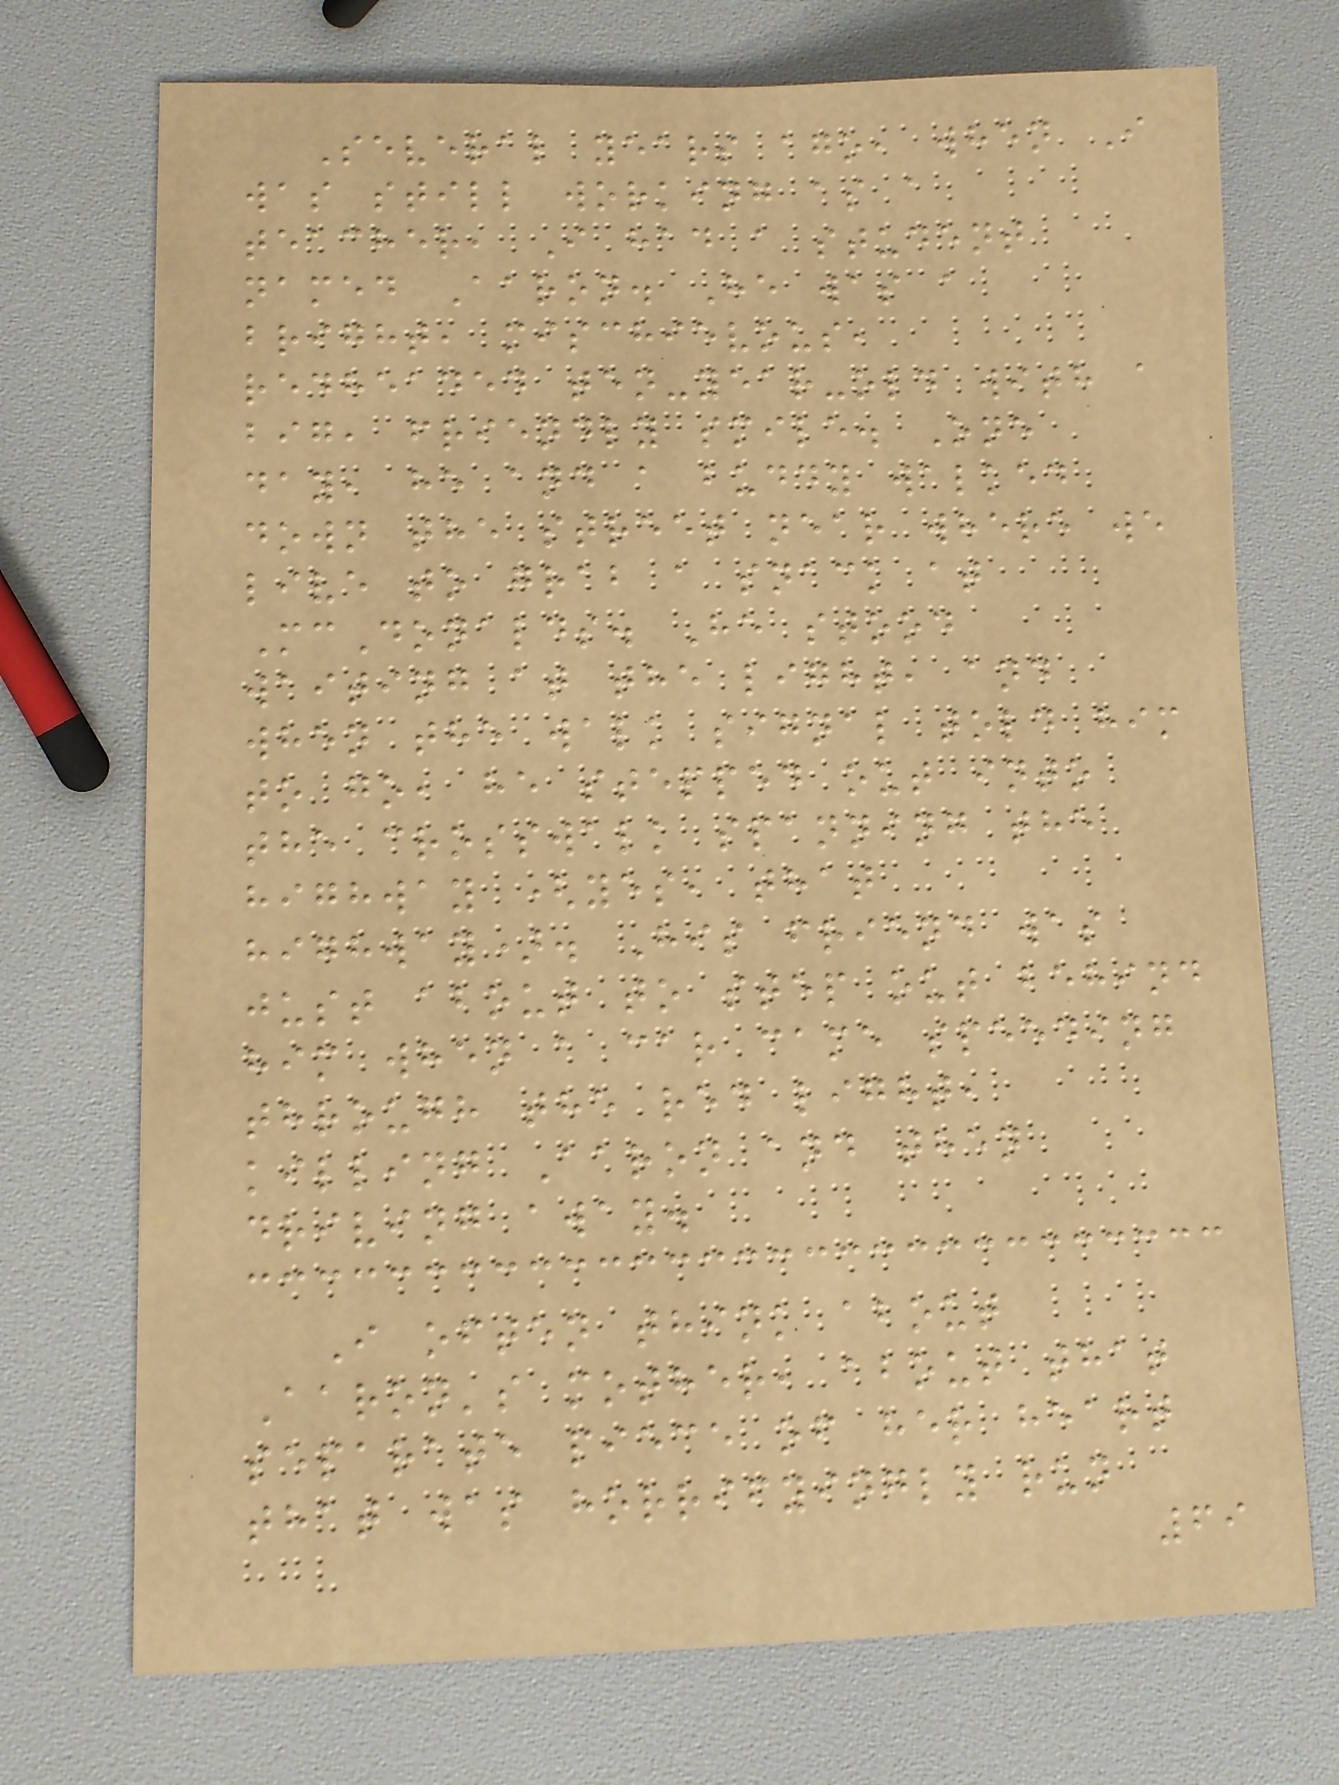Several years ago, when I
was still working as a
teacher, I had a student
named Aaron. He was a
bright, mischievous,
redheaded ten-year-old with a
big, friendly smile. One
day, he and a buddy walked
down the street near where we
live to grab a snack at
McDonalds. He stood
waiting at the light, and
when the walk signal told him
to go, he stepped out into
the crosswalk spanning the
highway (yes, that
highway). His friend was
just about to step out behind
him when a car came speeding
through the red light,
killing Aaron and then
driving away.
I often think about
Aaron's mother, about that
separate piece of her heart
that was horrifyingly run
69
